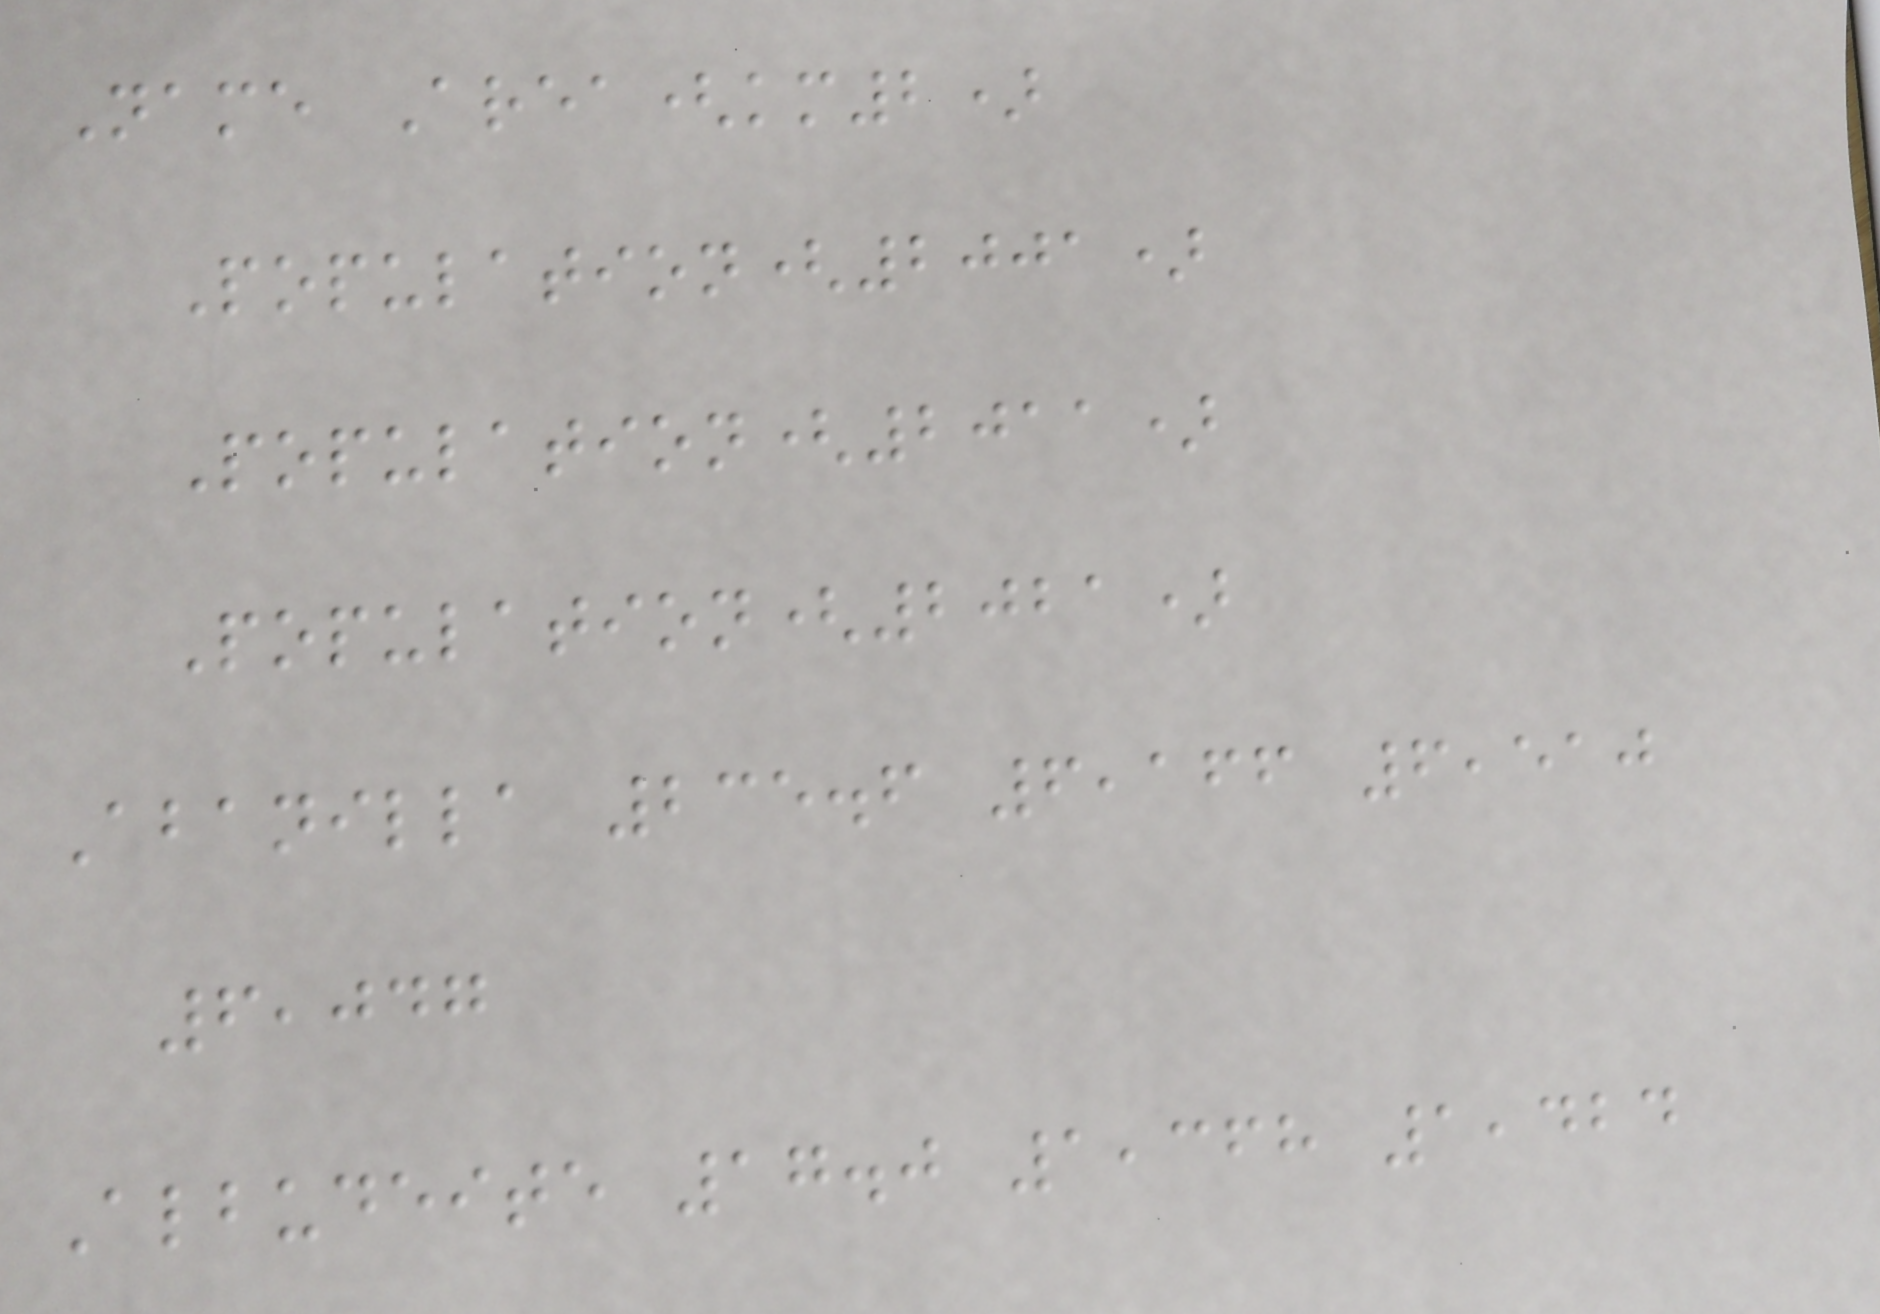Name Area(km2)
Population(2001)
Population(2011)
Population(2021)
Abanilla 235.6 6,166 6,510
6,047
Albudeite 17.0 1,368 1,424
